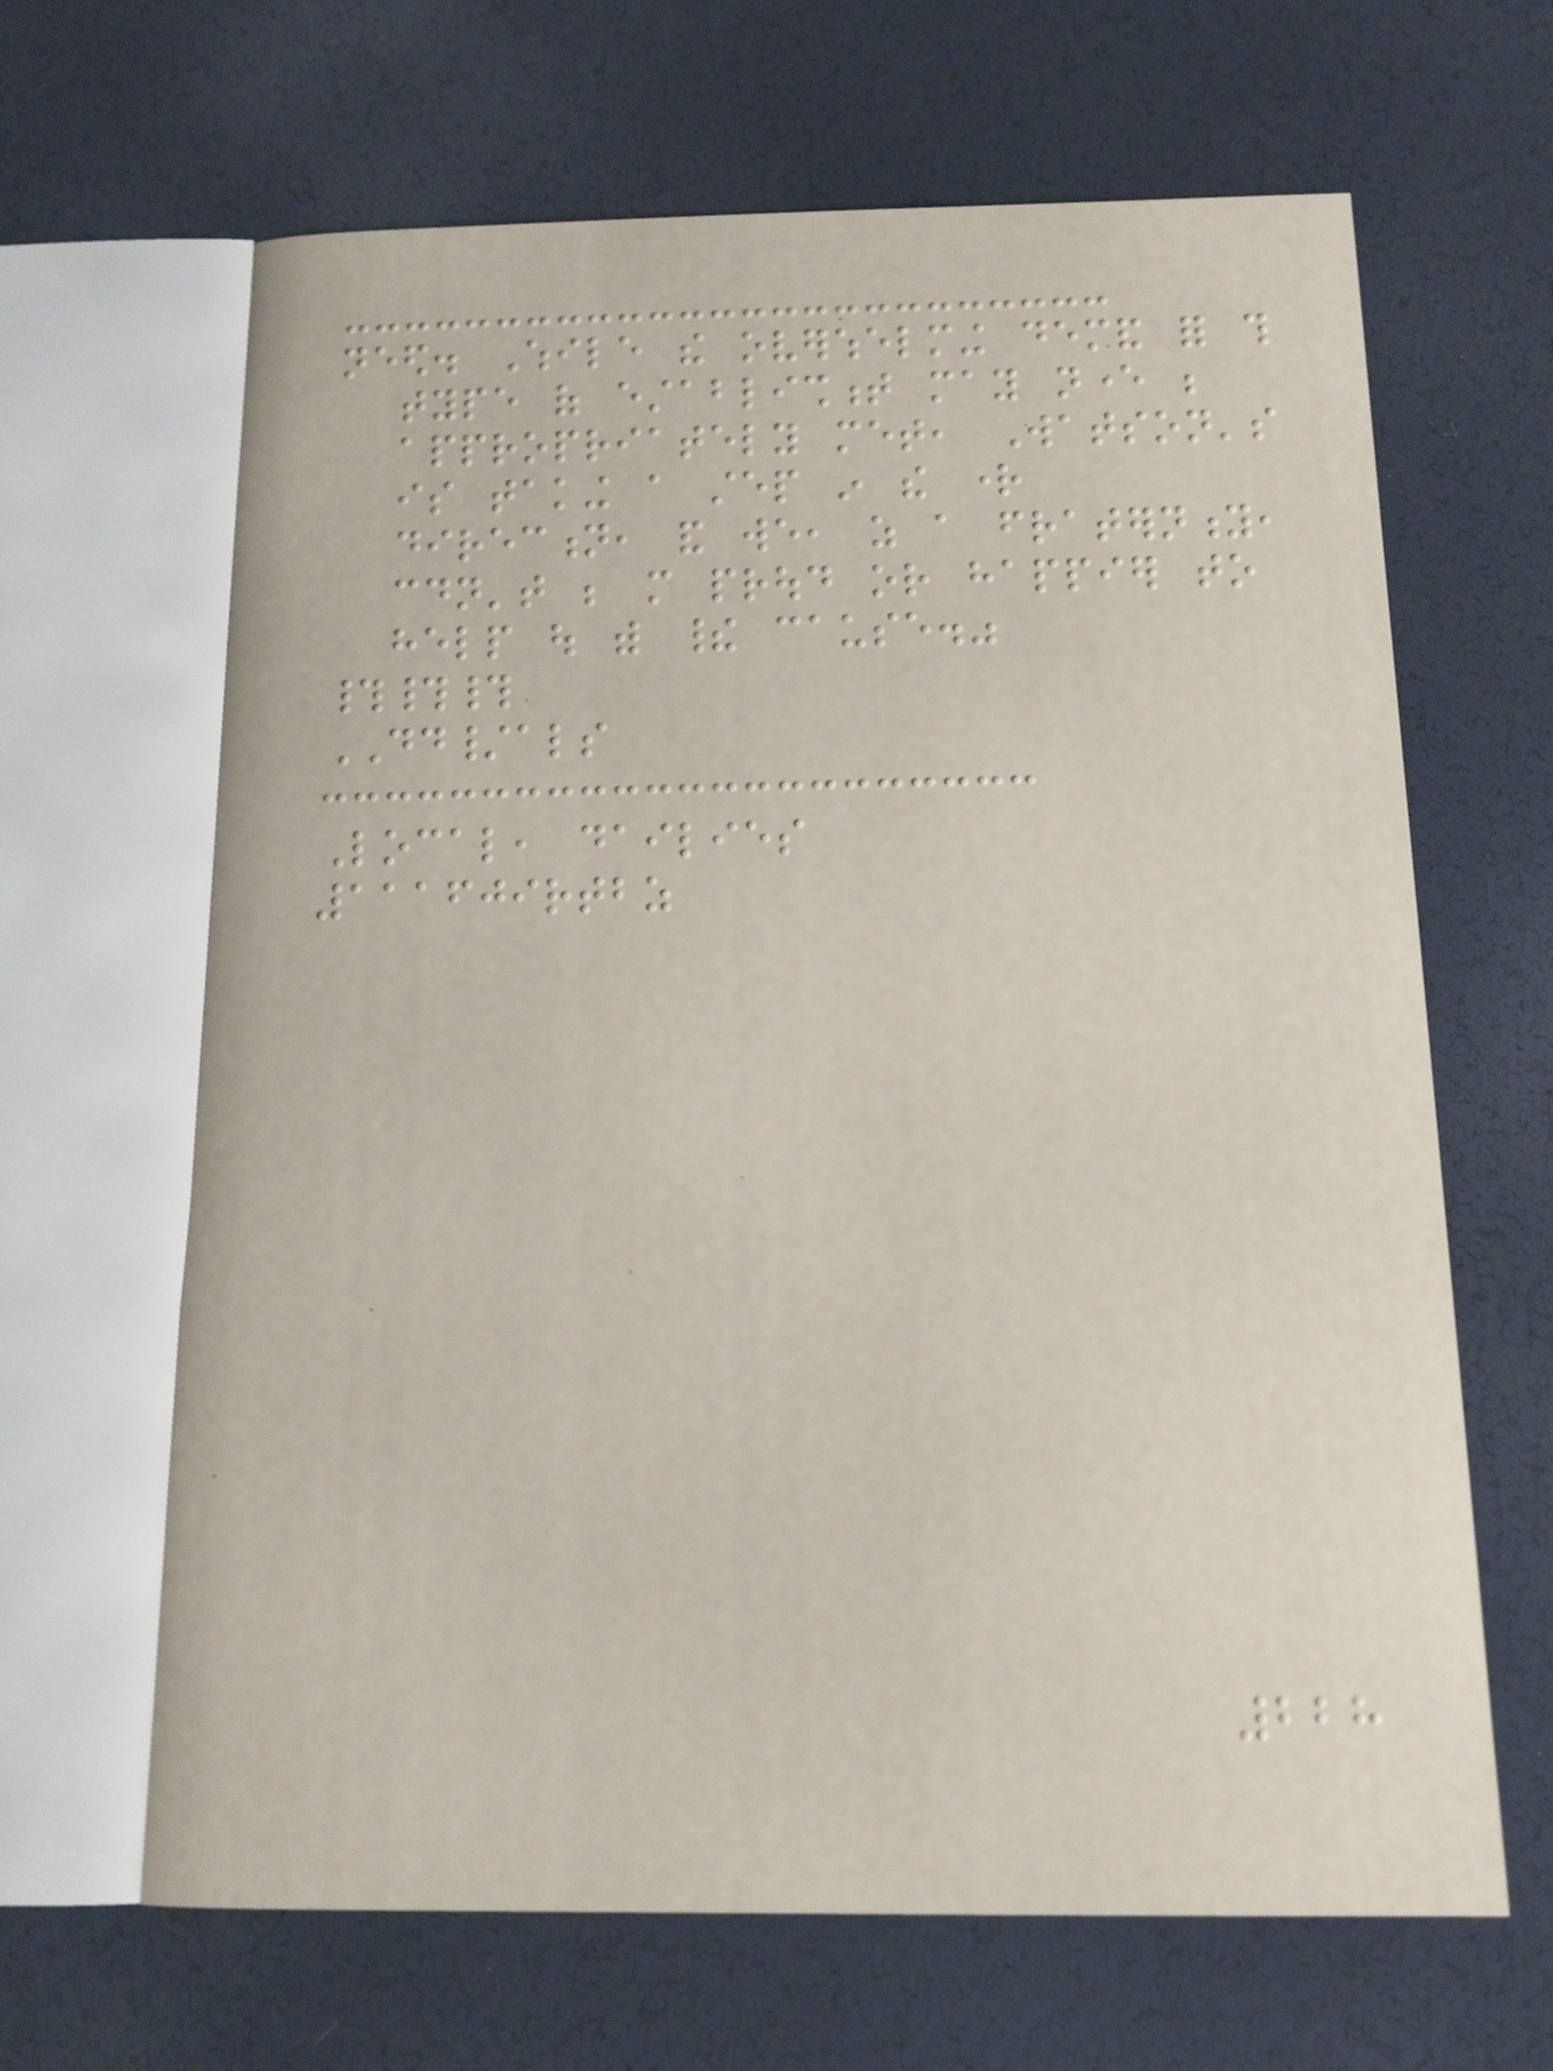need. While the overwhelming demand for this
type of establishment may never be
appropriately met, Watson's
is taking a step in the right
direction, and we, as a fraternity,
couldn't be more proud or happier to
help out with their cause."
###
DD/als
Local, dailies
111609rtbz
228
